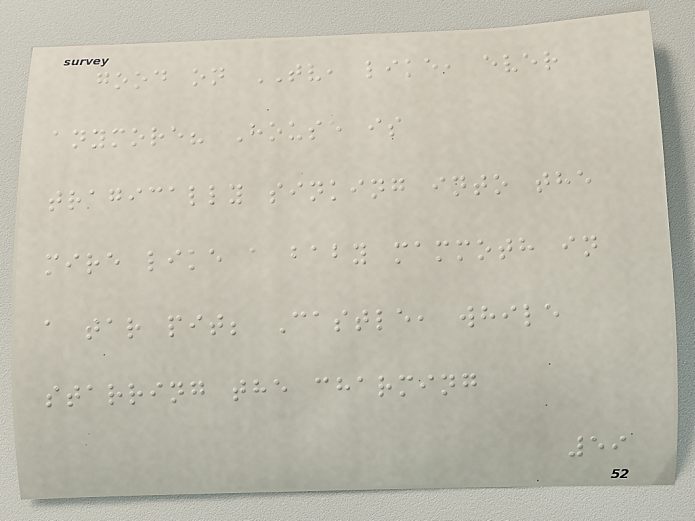good on TV, like, ever
anymore? House is
tragically sinking into the
mire like a baby mammoth in
a tar pit; Castle, while
starring the charming
59
